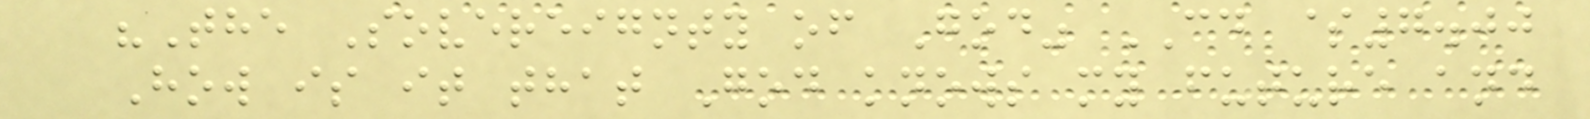"The Sovereignty of God" CD $7.00
How is it that God knows my future and
